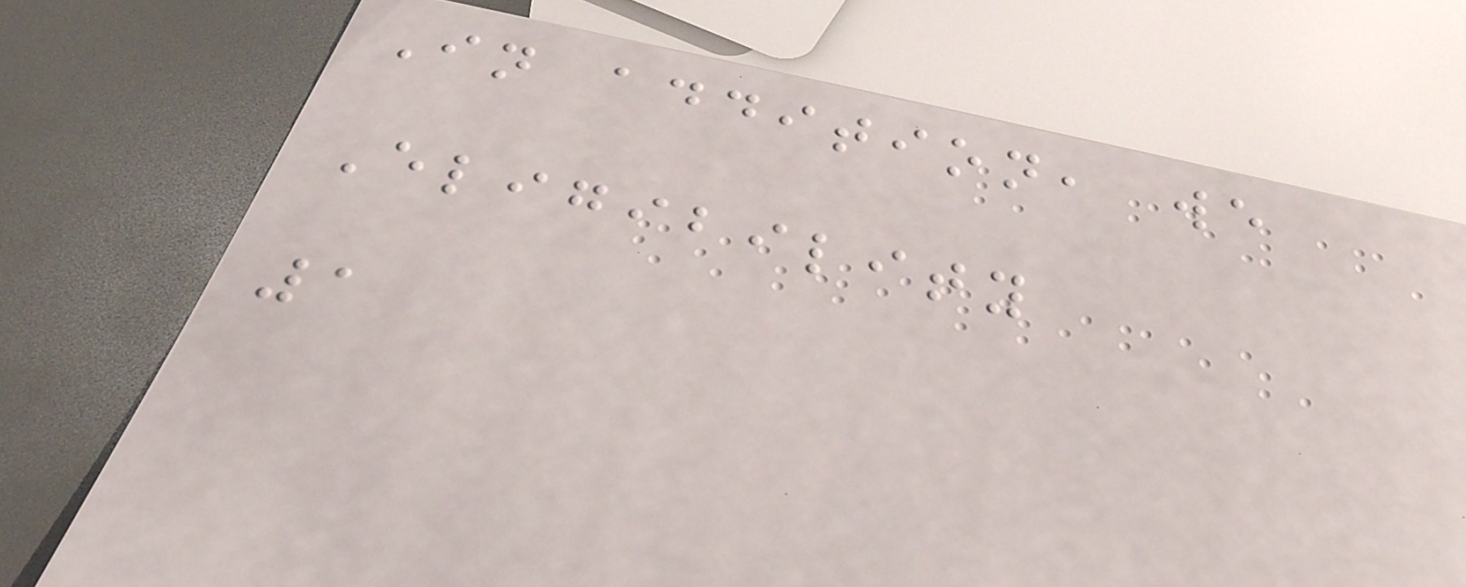In addition, we
Eligibility
1
